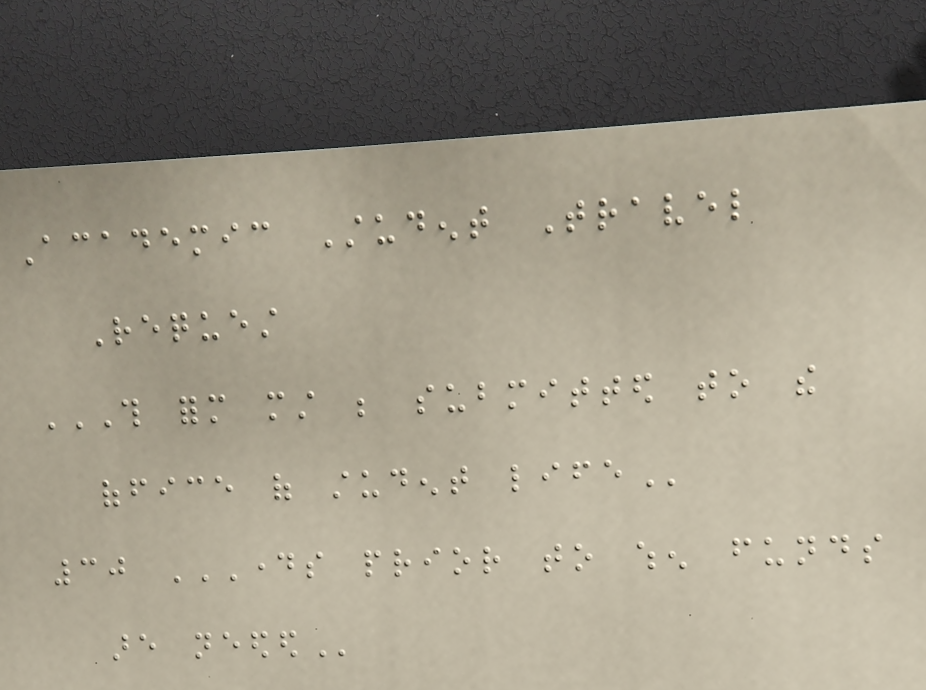Academic Student Travel
Request
THIS FORM MUST BE SUBMITTED TO THE
OFFICE OF STUDENT LIFE
30 DAYS PRIOR TO WHEN FUNDS
ARE NEEDED
